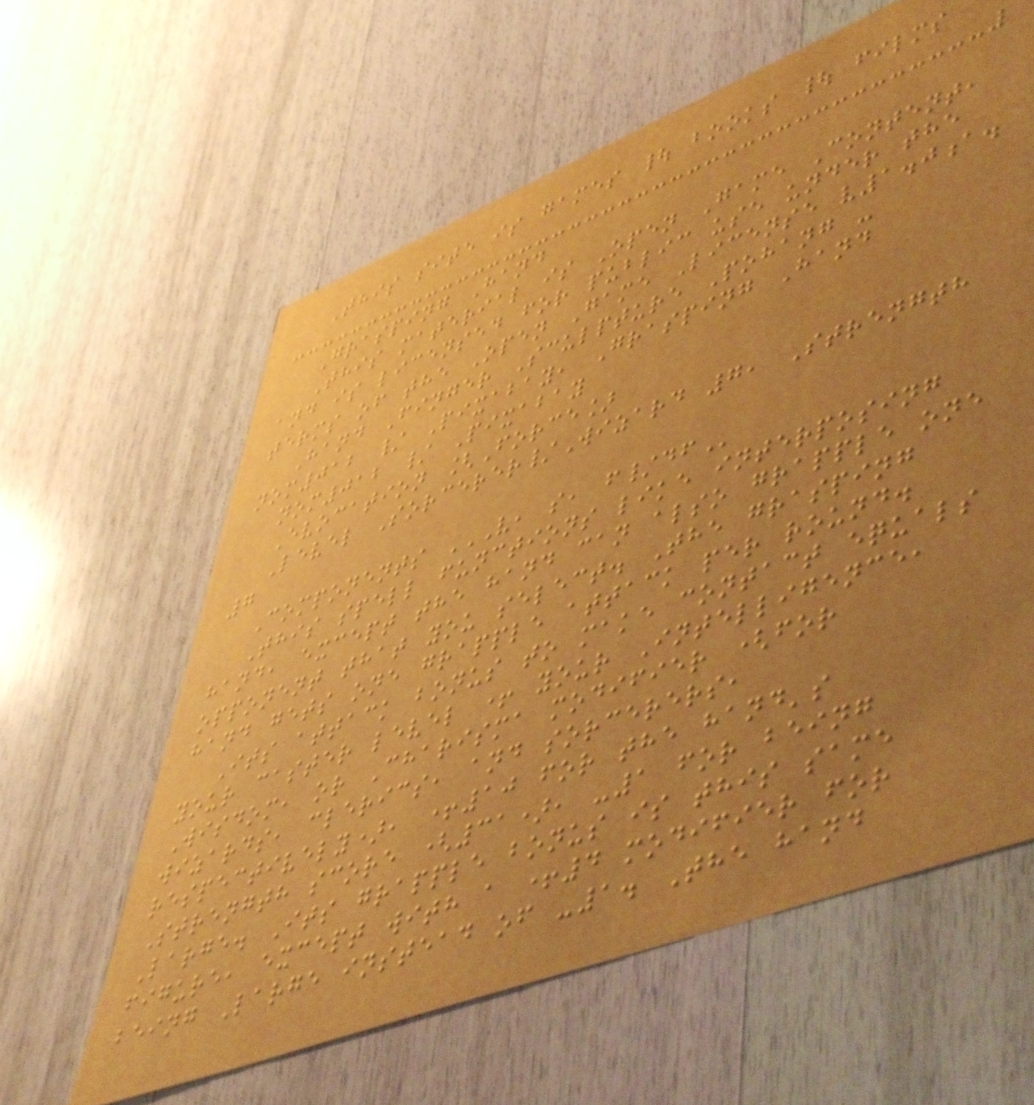This site is games | books | films
Grasping Hand
This material is Open Game Content,
and is licensed for public use under the
terms of the Open Game License v1.0a.
Hand Finger Sculpture Pohang -
nom012 / Pixabay, Grasping Hand
nom012 / Pixabay
Evocation [Force]
Level Sorcerer/Wizard 7, Strength
7
Components V, S, F/DF
This spell functions like interposing
hand, except the hand can also grapple one
opponent that you select. The grasping
hand gets one grapple attack per round.
Its attack bonus to make contact equals
your caster level + your Intelligence,
Wisdom, or Charisma modifier (for
wizards, clerics, and sorcerers,
respectively), +10 for the hand's
Strength score (31), -1 for being
Large. Its grapple bonus is this same
figure, except with a +4 modifier for
being Large instead of -1. The hand
